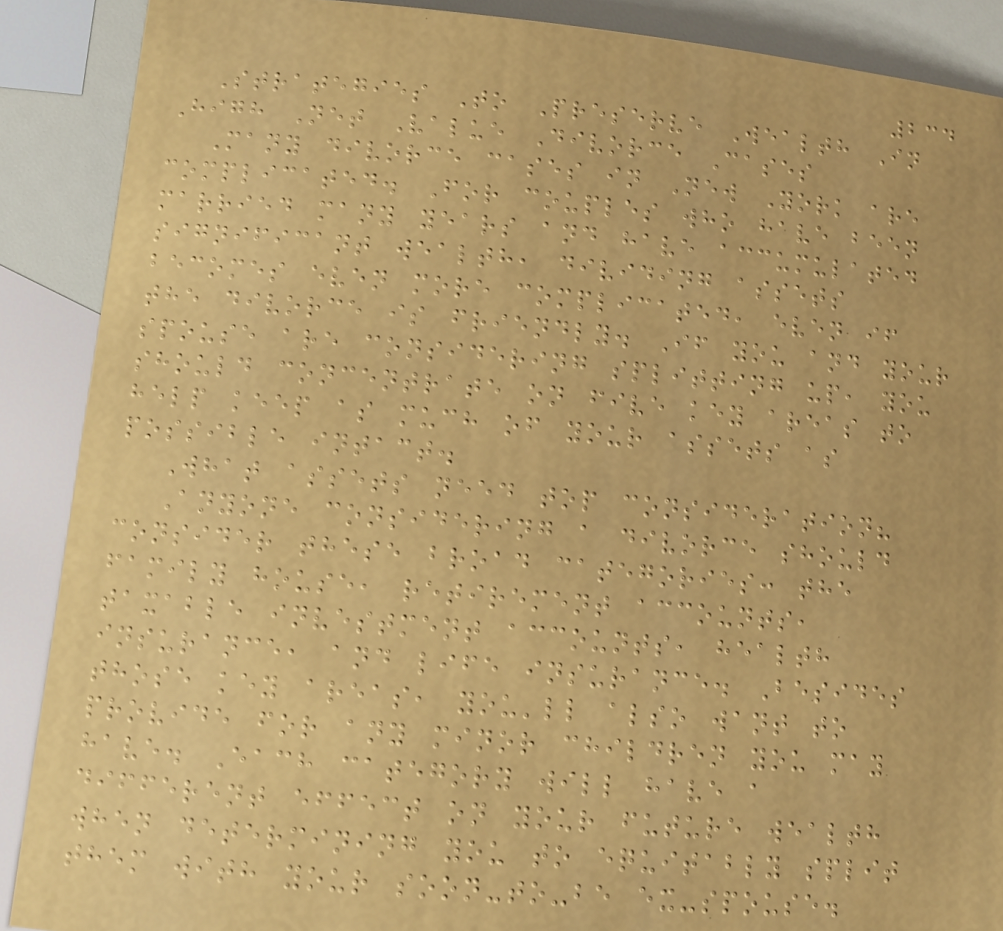234
Strategies To Preserve Wealth In
High Net Value Divorce Cases
Many divorce cases in New York are
complicated. For couples who have been
married many years and have accumulated
significant wealth, dividing assets
becomes even more complicated, even if
the divorce is friendly. If you and your
spouse are considering splitting up, you
should concentrate on five key areas to
help keep as much of your assets as
possible intact.
What assets need top consideration?
Anyone considering a divorce should
consider these broad categories: the
family house, retirement accounts,
taxable investment accounts, health
insurance, and life insurance. Besides
those key areas, you'll also want to
provide for any minor children you may
have. Each category will have a
different effect on your future wealth
when determining you to equitably split
them with your soon-to-be ex-spouse.
